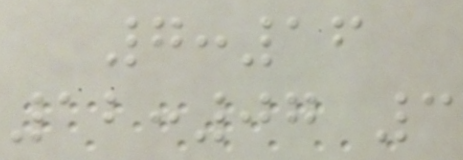7:16
12:07 3
